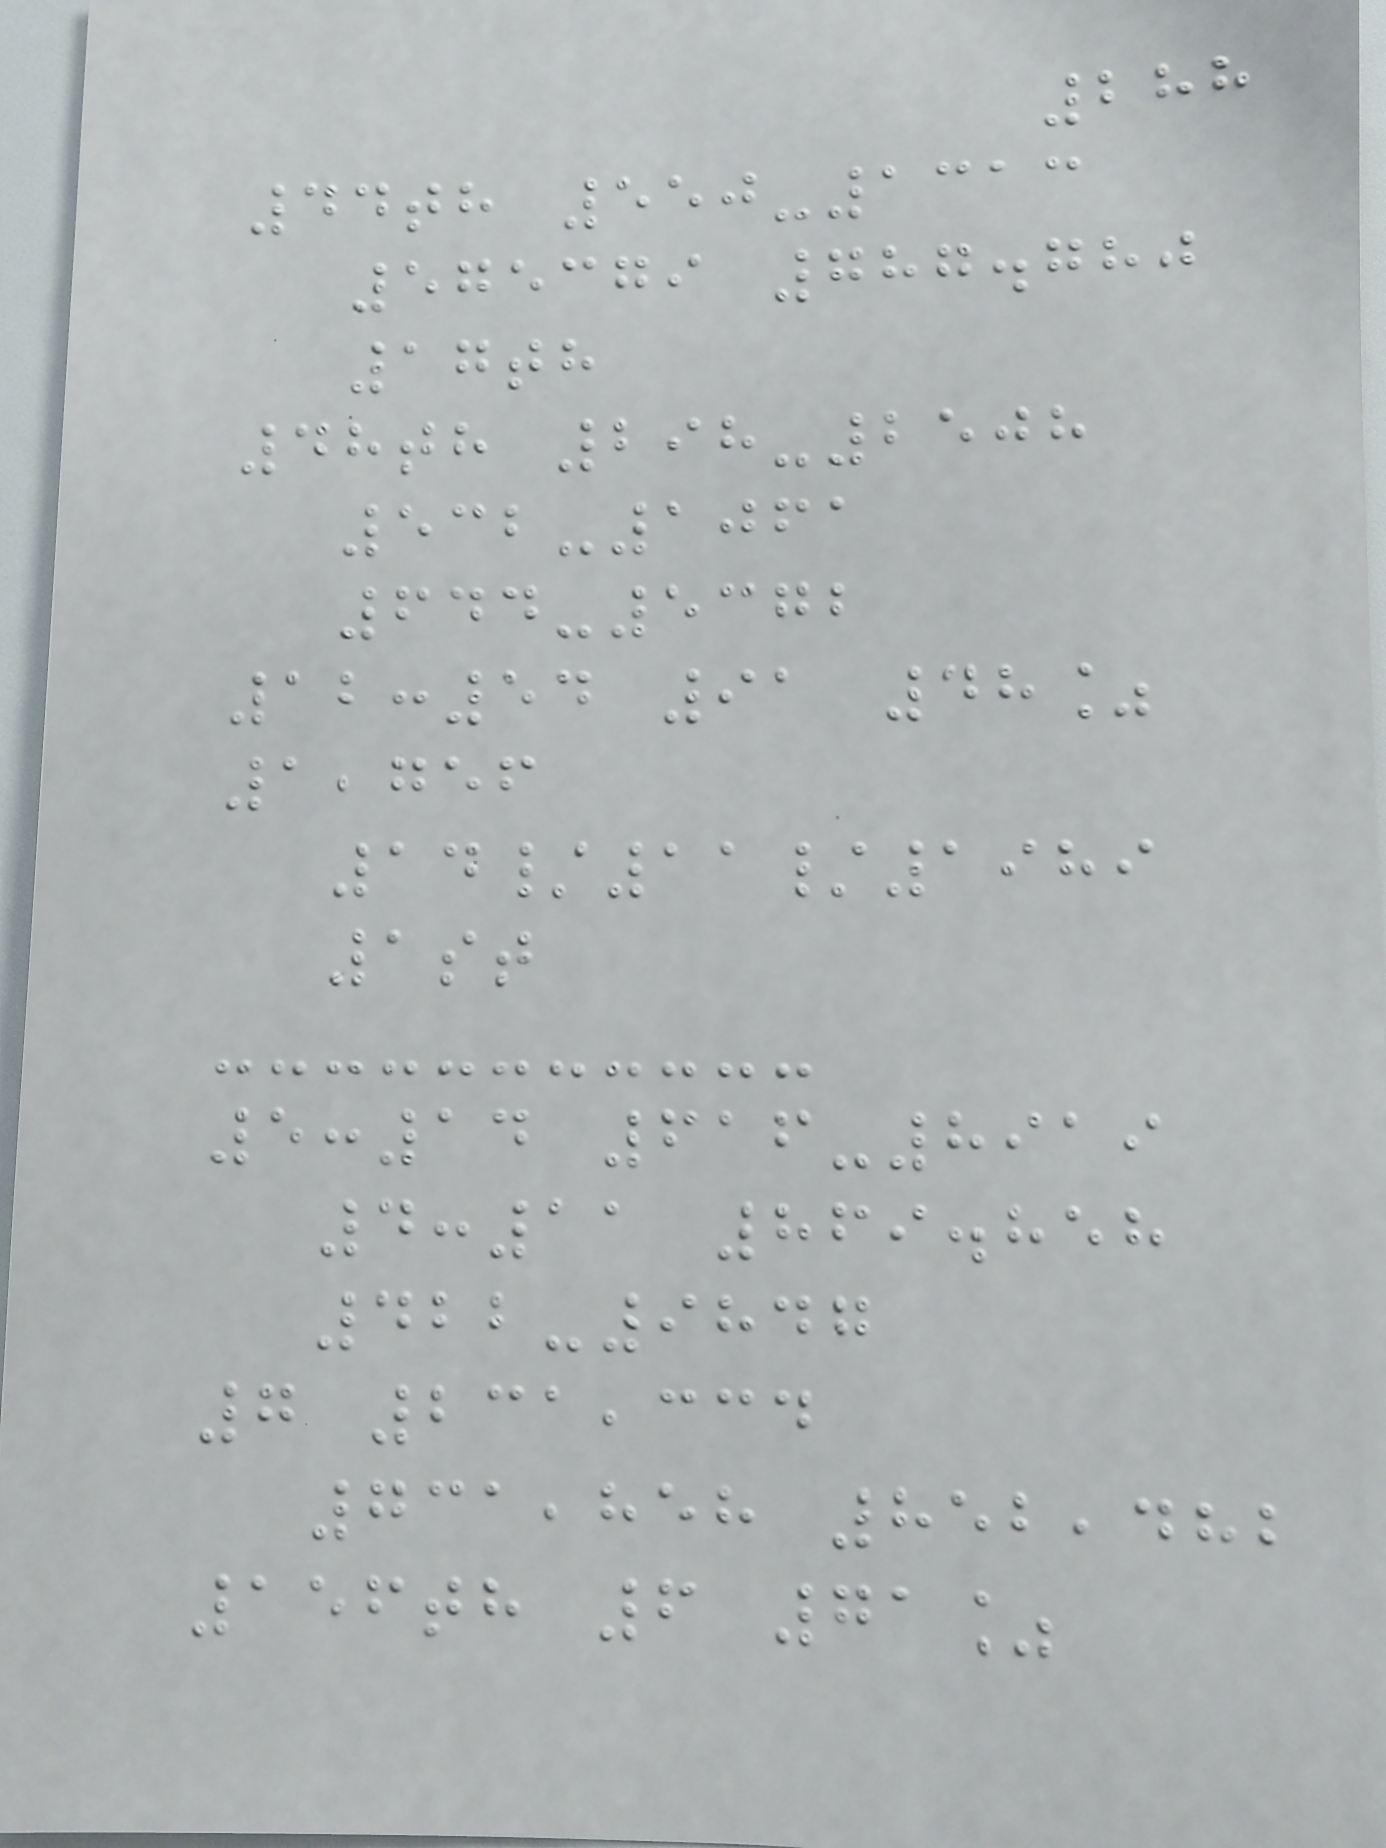288
44th 550-1313
575379 787.780
17th
48th 298-2508
532-1061
644-5372
12:54 91 48%
1,756
14/11/1989
1st
5:14 616-8919
4:11 869.858
422-9847
7 231,334
731,858 852,482
156th 6 71%
